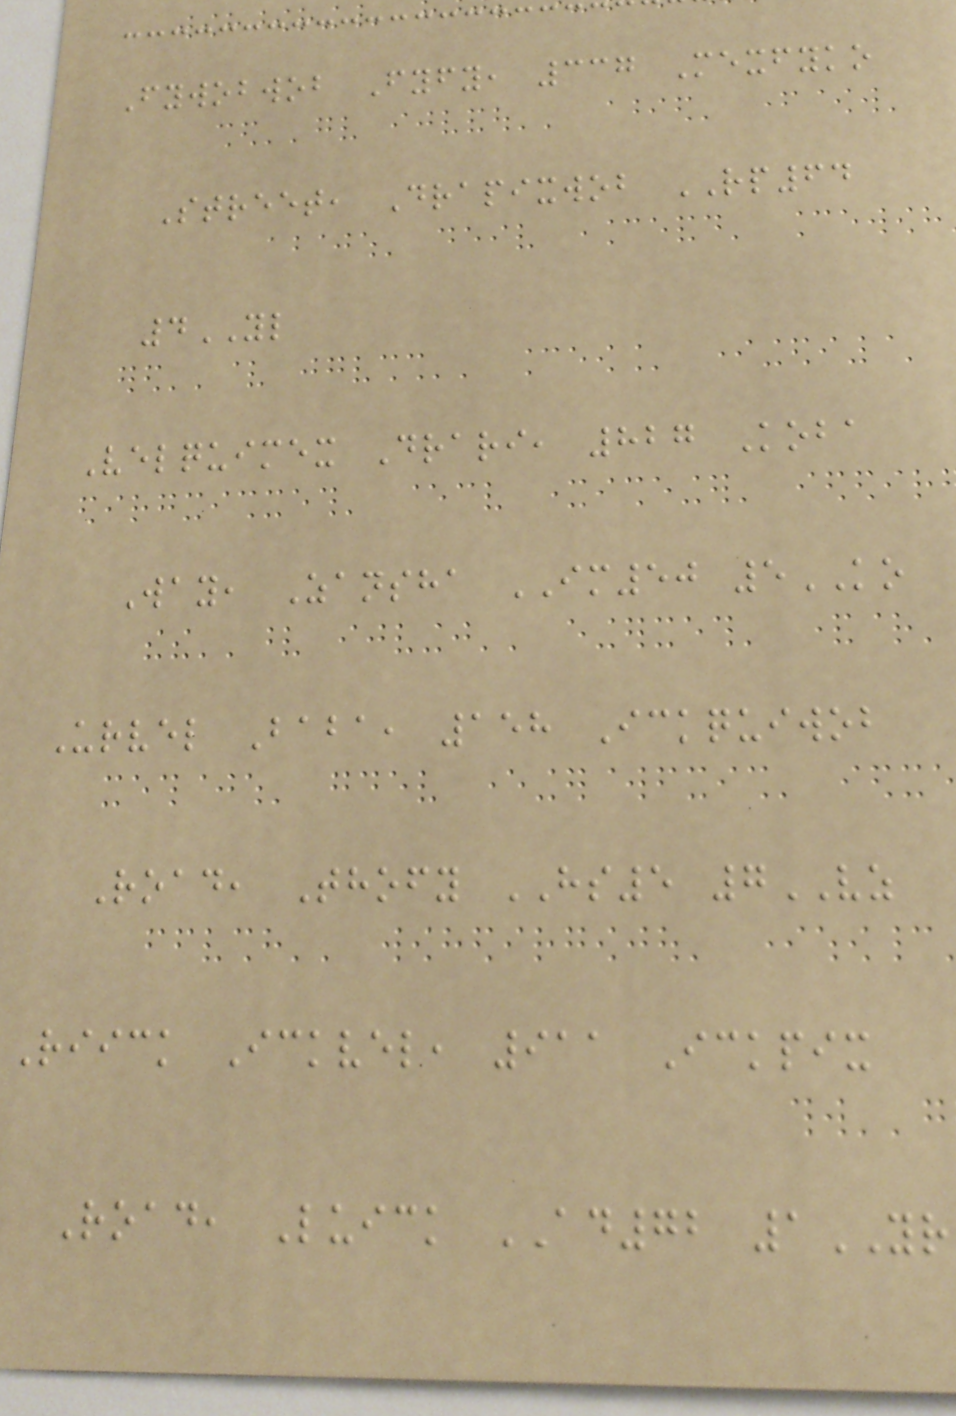Fywobwob Fyfy, 337 Mexfyko
Street, Drapixwob RP64
4YL
Velquimex Drari, 827 Koba
Way, Zansha IM50 5KO
Urvel Baba, 158 Ickquiwob
Road, Thofy HS5 7VZ
Riick Ickvel, 911 Ickpix
Road, Luick AD72 1YR
